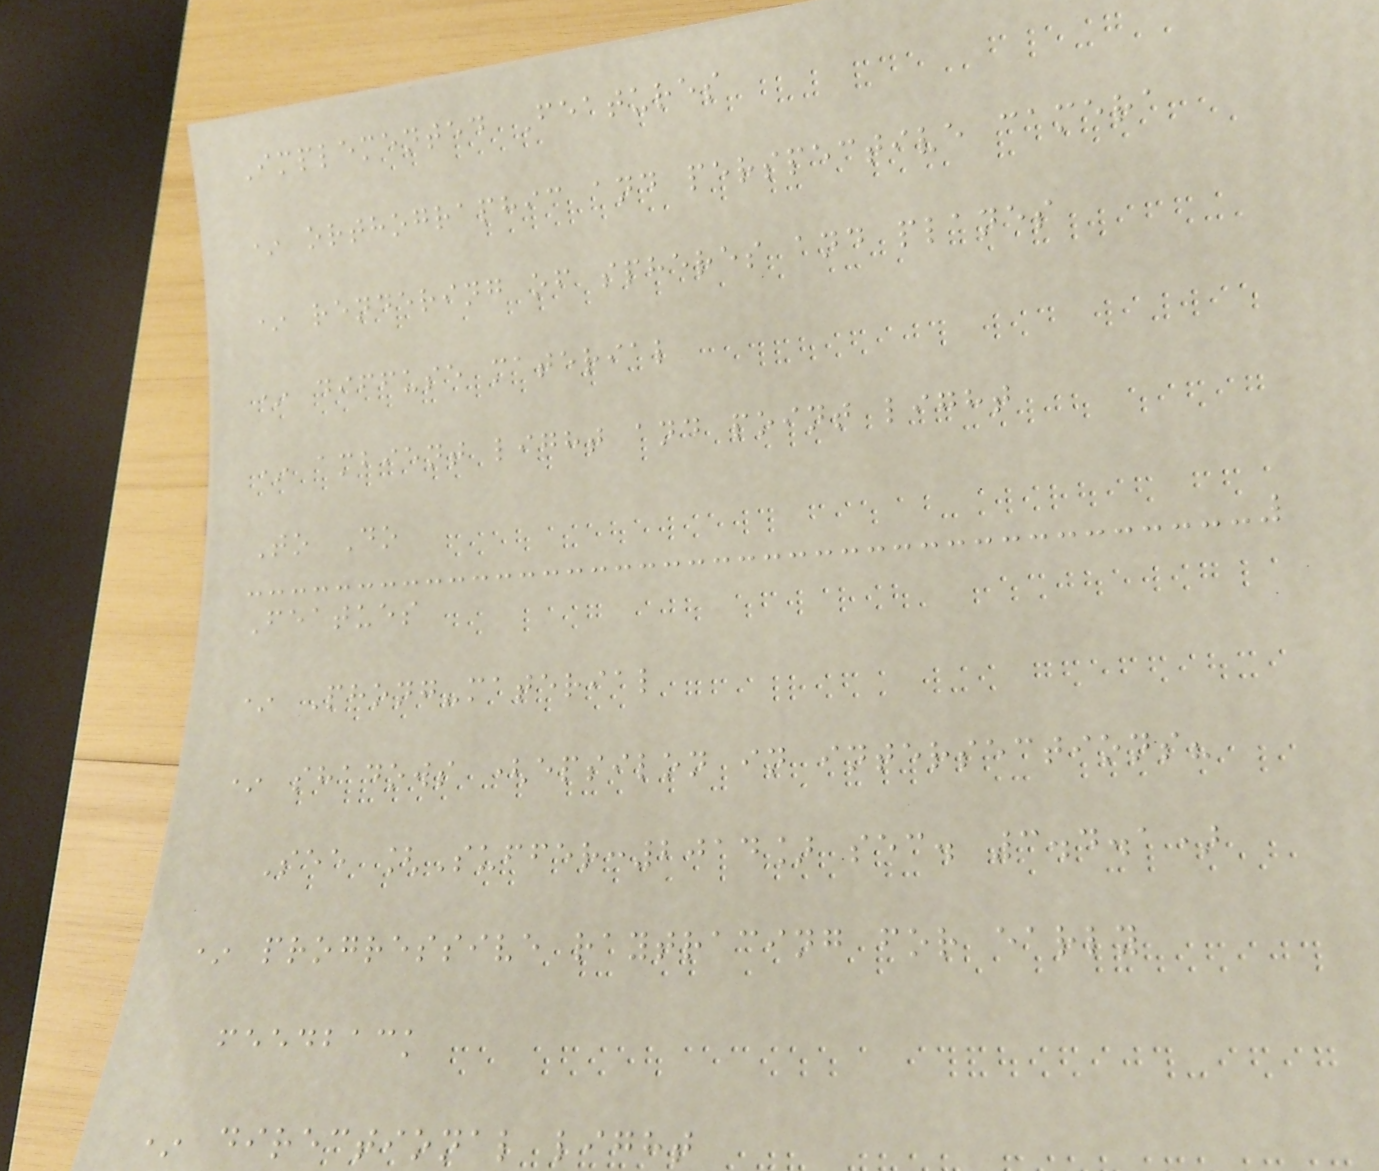Implemented Features
* orthographic and perspective camera
* rendering of spheres and planes
* diffuse material
* ambient light and point light
To Do
Featues
* Phong-material
* shadows (epsilon in intersections?
See [Suffer:2014] sec. 3.4.1)
* progressive raytracing for early
feedback
* directional light
